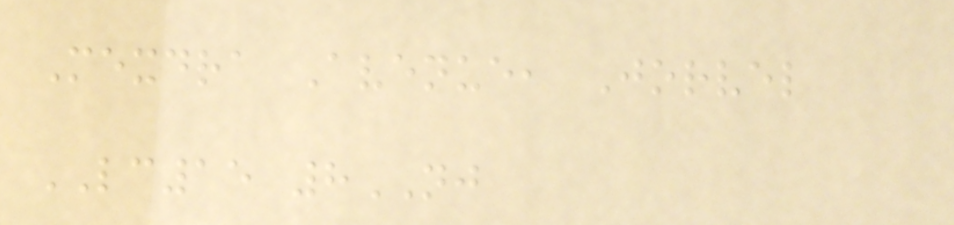Mexdra Avenue, Jorvel
LC15 8NJ
